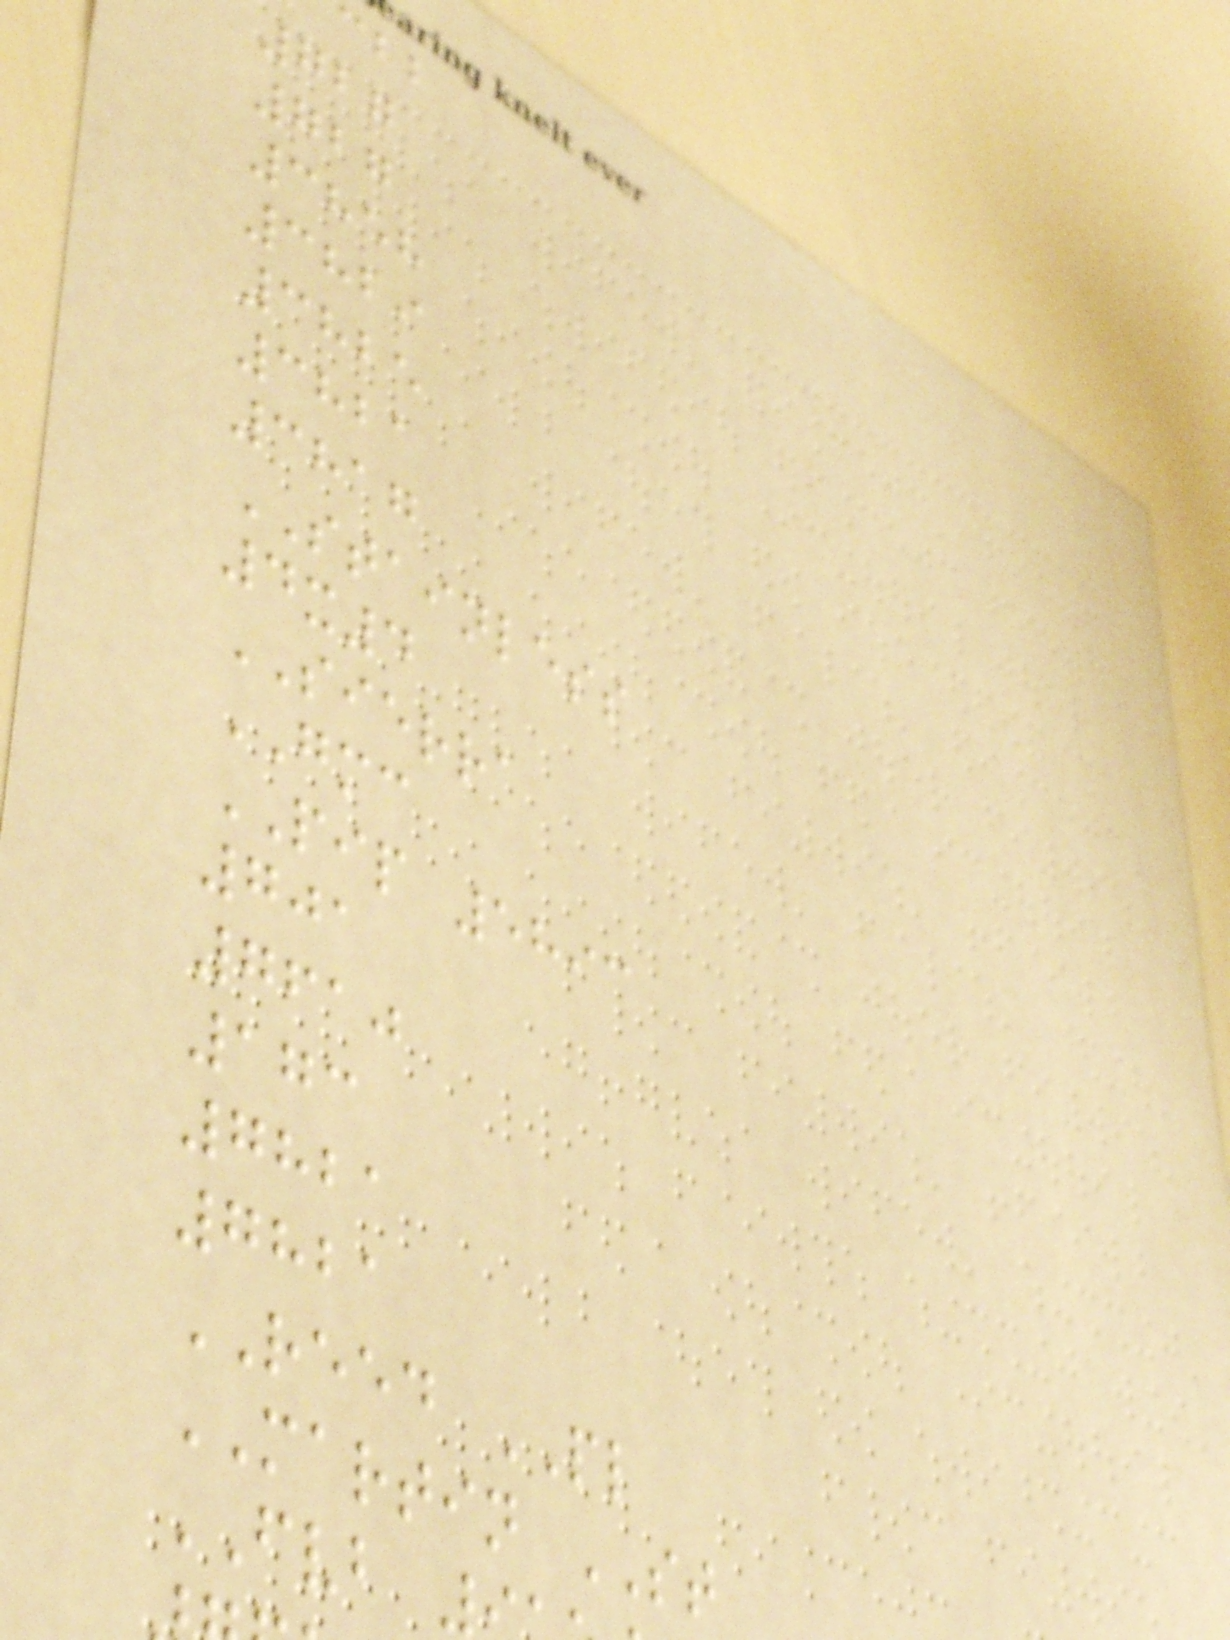727
727
3858
3829
3825
3821
3817
STAINLESS
4x4
SIERRA
GMC
PIP 5893
701
7610
173
7821
7821
REED PL
MARTIN ST
FVB
